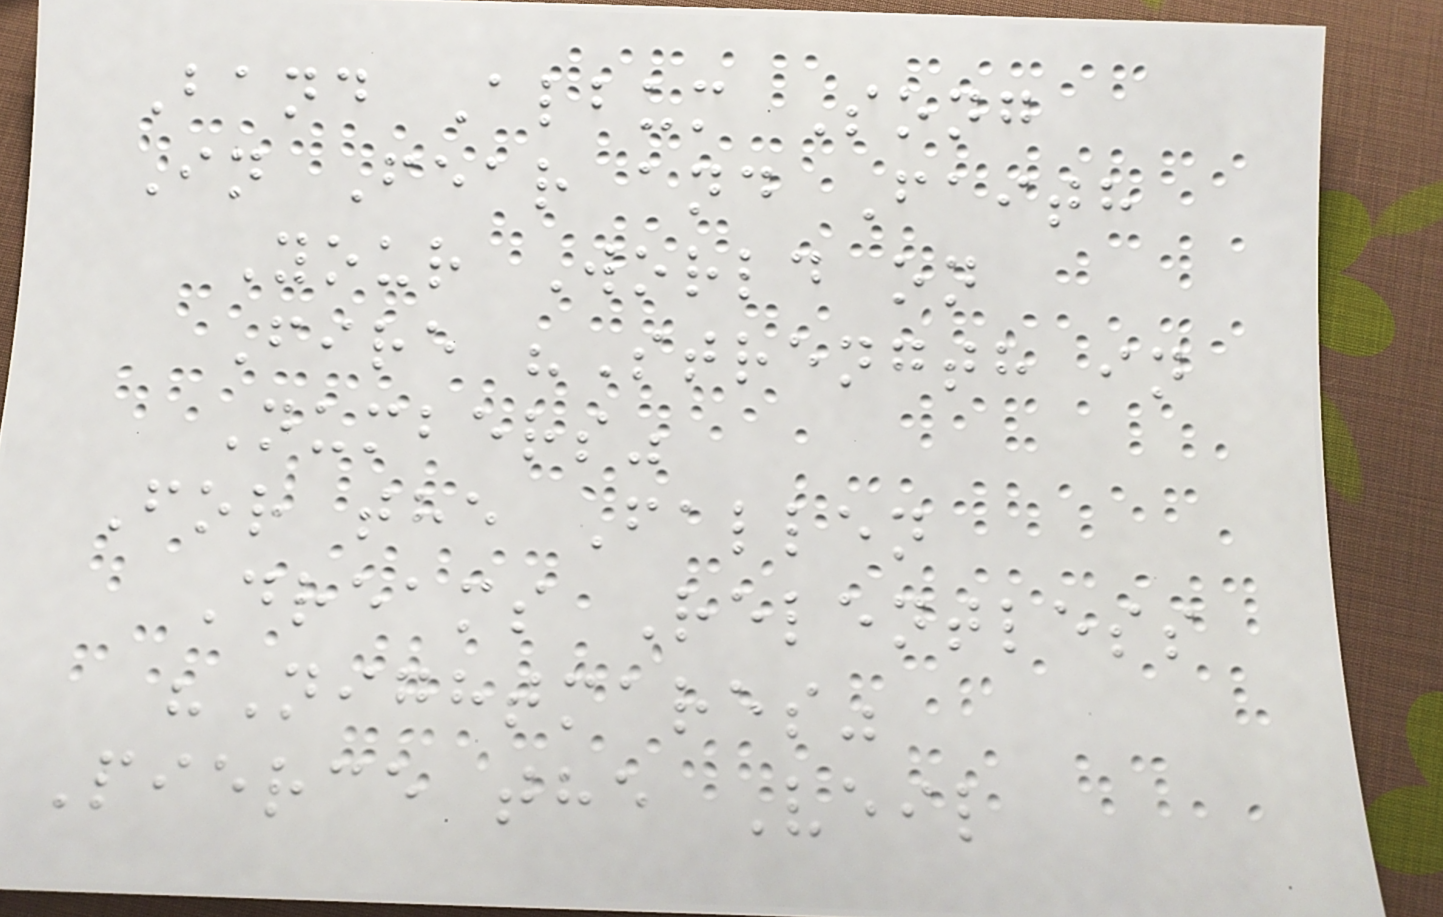Band Album Song
In Fear and Faith
Your World on
Fire "Strength in
Numbers"
For the Fallen
Dreams Relentless
"Nightmares"
Pierce the Veil
